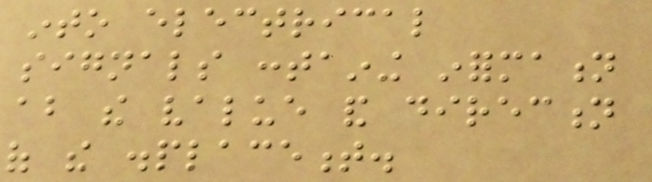into electrical
signals containing information
about the value and direction
of the displacement.
